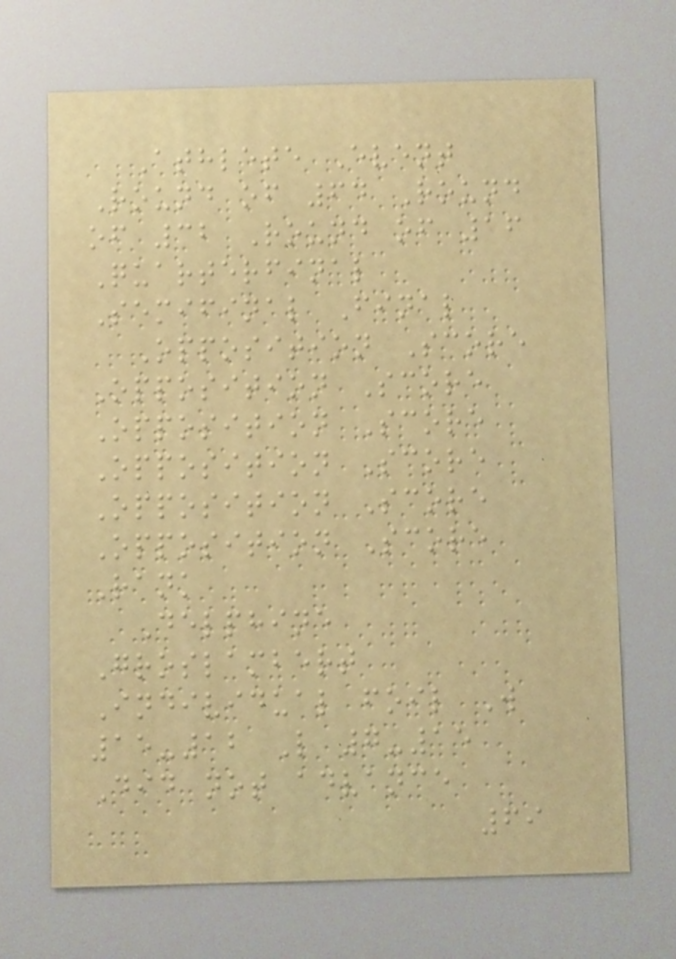Athlete Event
Round of 64 Round
of 32 Round of 16
Quarterfinal
Semifinal Final
Opposition Score
Opposition Score
Opposition Score
Opposition Score
Opposition Score
Opposition Score
Rank
Delphine
Groslambert
Individual foil W
15-12 L 7-15
Did not advance
69
